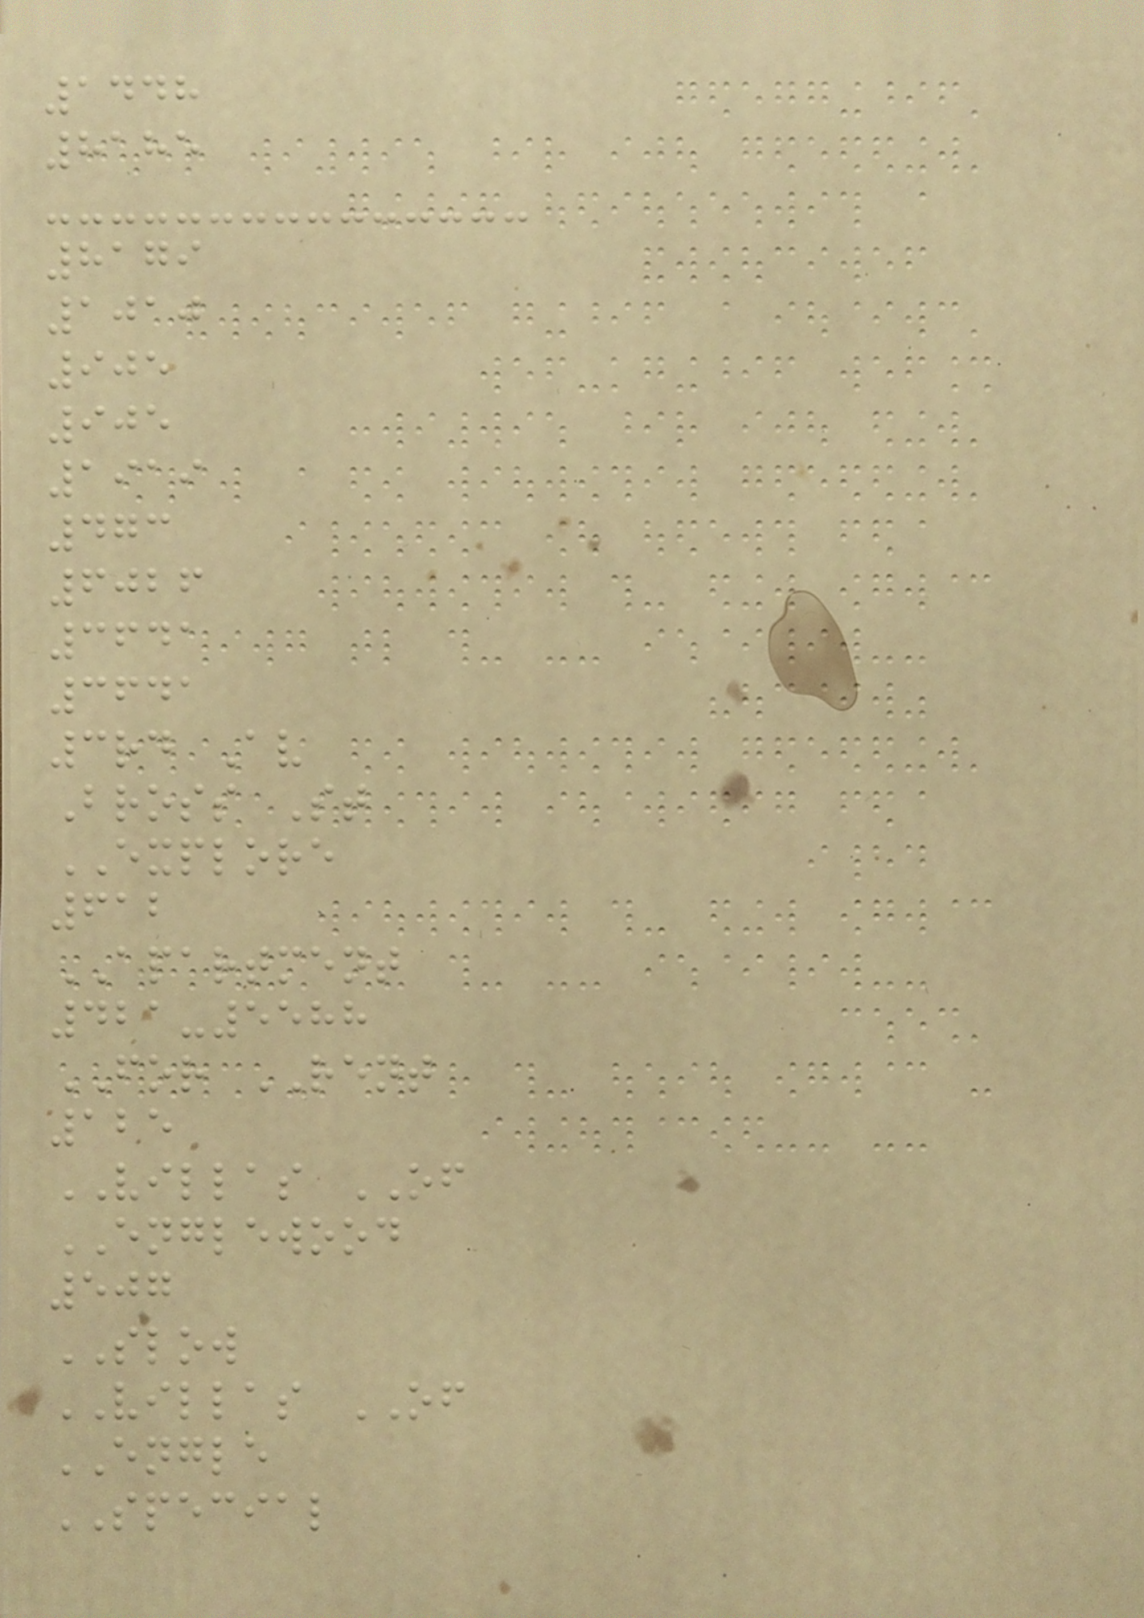1448
8185
8179
1010
905
905
1919
473
6026
3641
3641
3rd Av
Bross St
EXPLORE
612
APARTMENT
421-5588
FOR RENT
125
VILLAS OF
ENGLEWOOD
507
SLOW
VILLAS OF
ENGLE
SPECIAL
